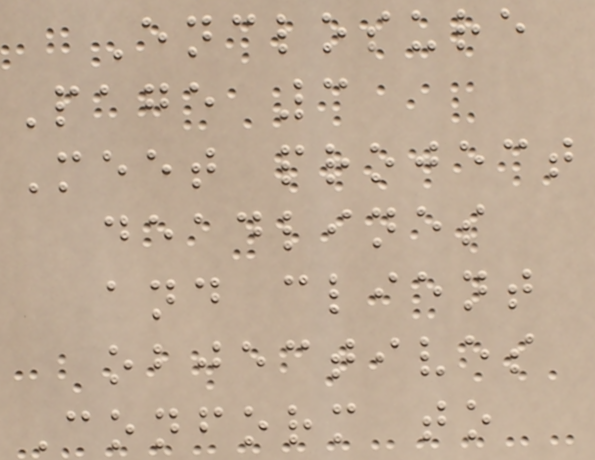Enclosure
Page 3
Meet project
deadlines
and client
objectives
Conform to
